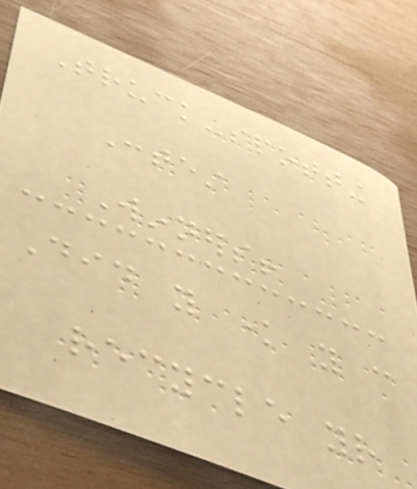Truck-spotting
Contest
Winners!
Did you know you can
recycle your
